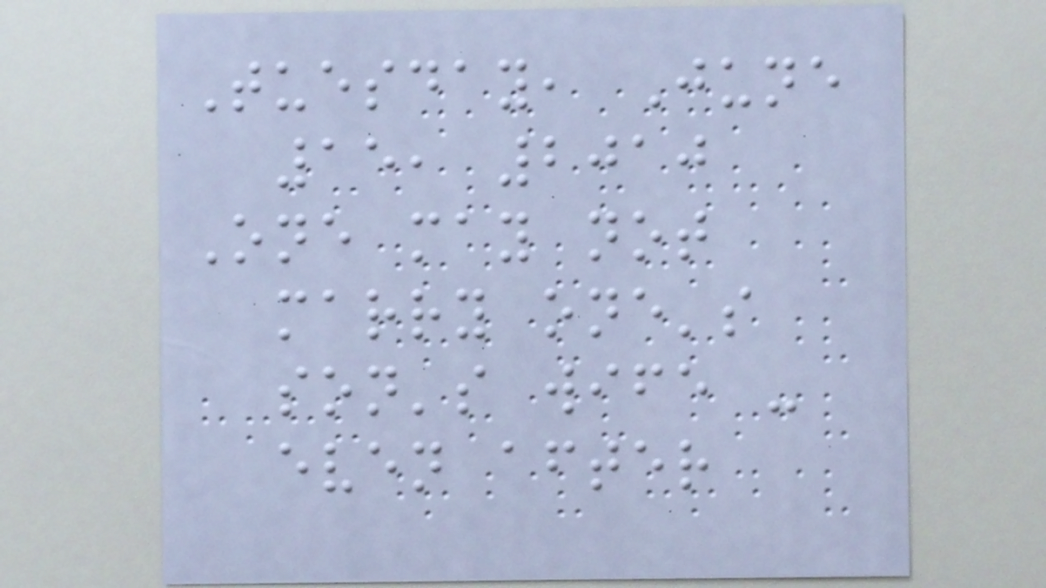Tuesday, June
15, 2010
One may not
marry one's
son's wife -
even after
